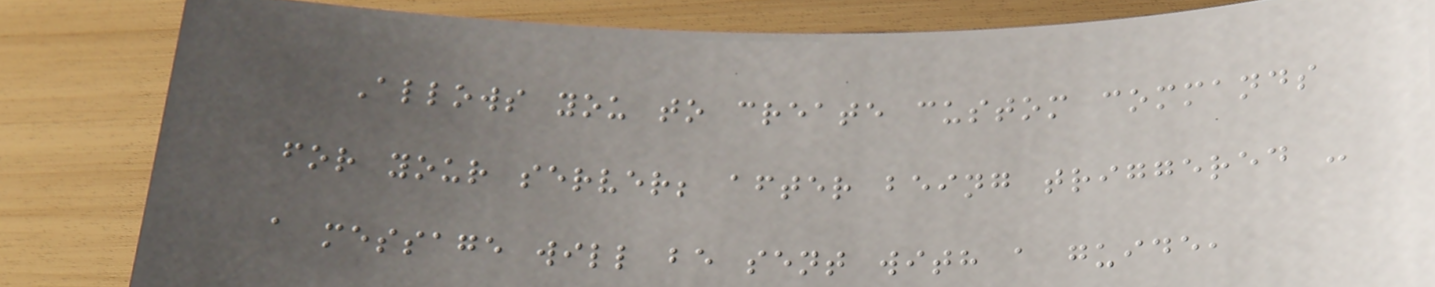Allows you to create custom commands
for your server; after being triggered -
a message will be sent with a guide,
